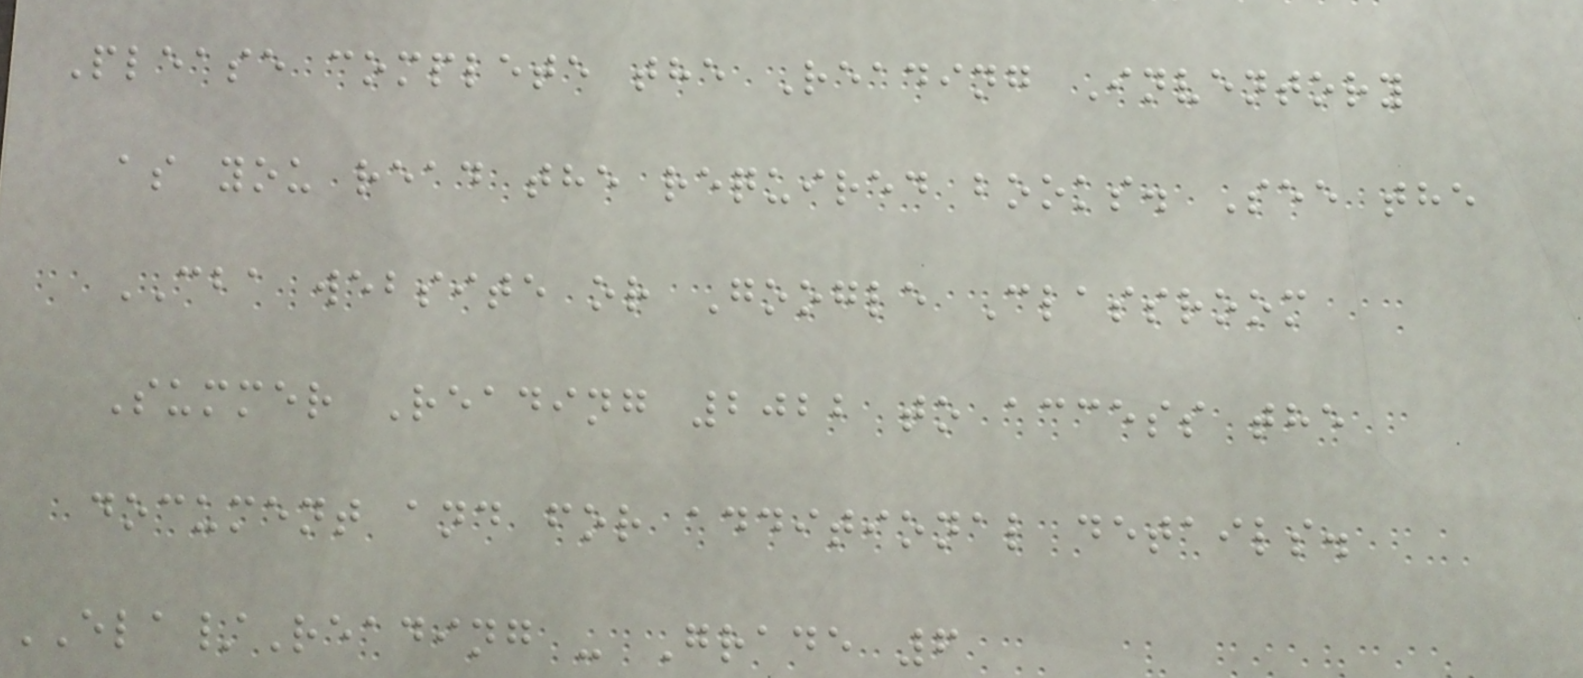Please complete the Reading Inventory
as you read the required books. See the
CBA website or Google Classroom
Summer Reading 2022 to access the
document and for additional details.
ELA/Reading - Grade 6
